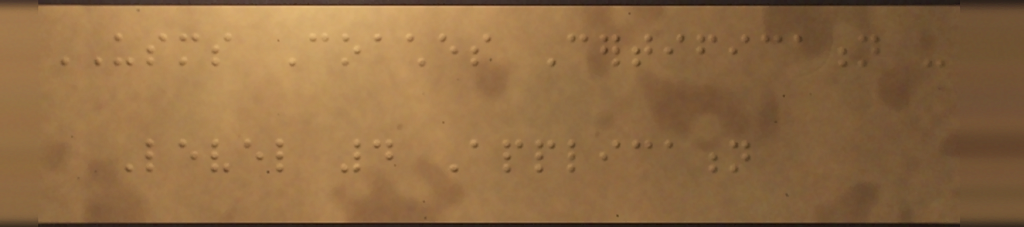USMS Coaches Certification -
Level 4 Application
